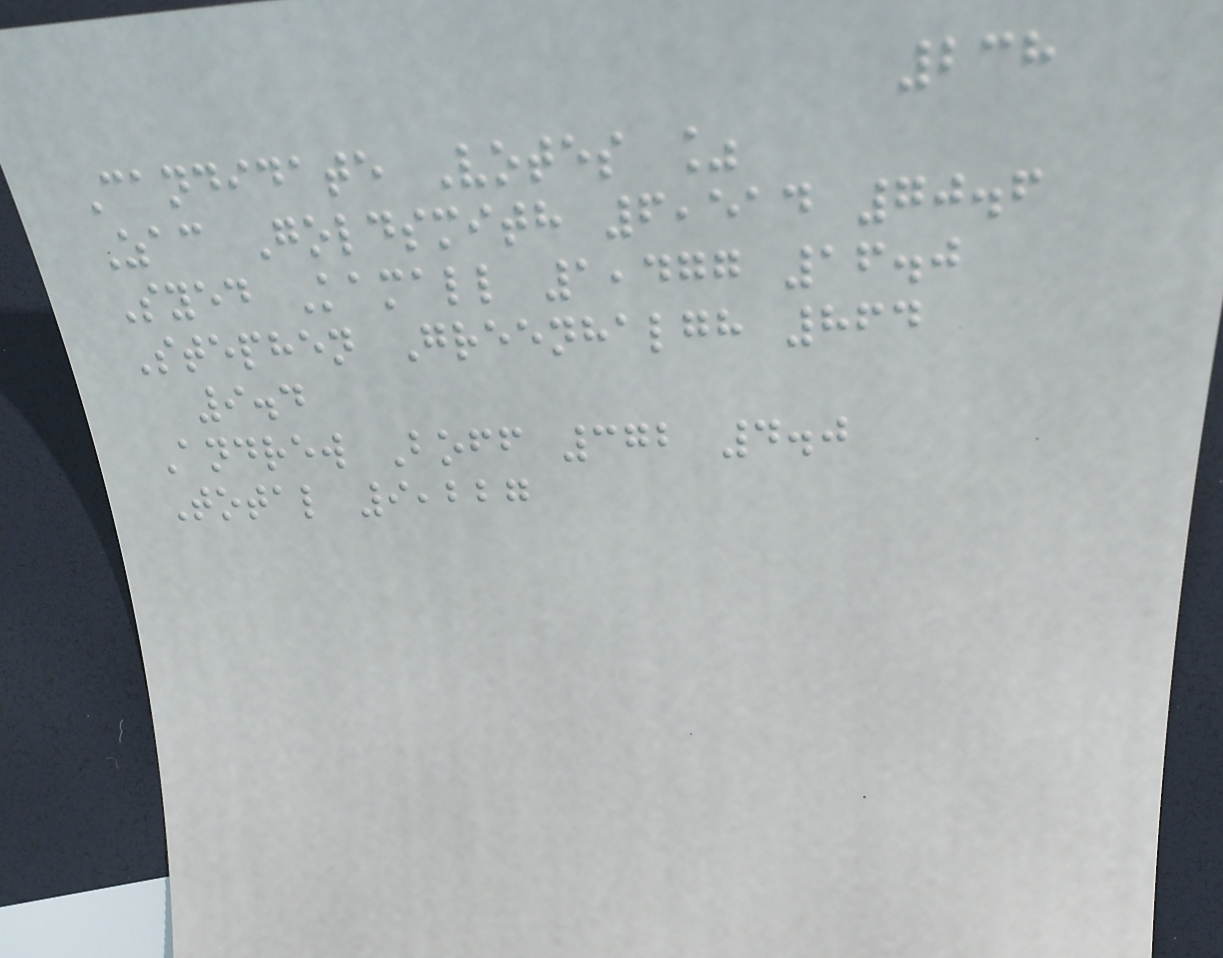238
Candidate Votes %
Zac Goldsmith 6,514 70.6
Syed Kamall 1,477 16.0
Stephen Greenhalgh 864
9.4
Andrew Boff 372 4.0
Total 9,227
